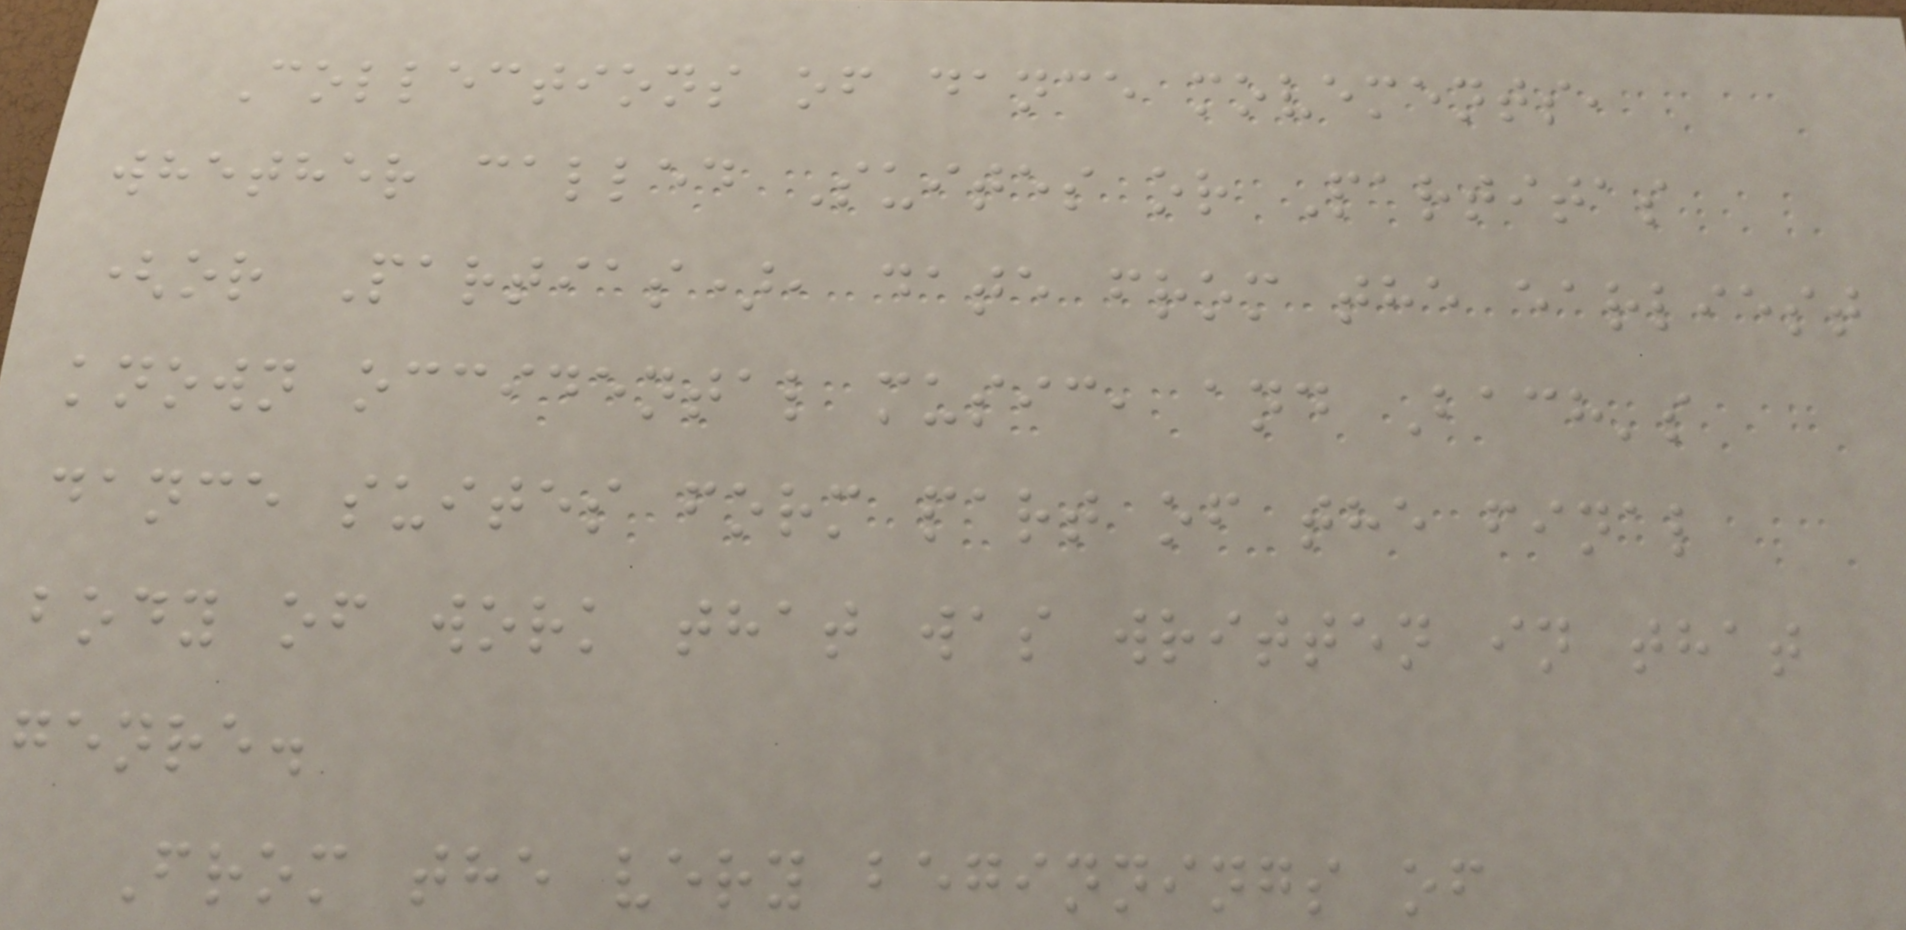Collections of dance movements,
whether called Suites or Partitas
(or Partias), date from the earliest
known occidental music, and Bach's
dance suites form part of the final
body of work that was written in that
genre.
From the very beginnings of
